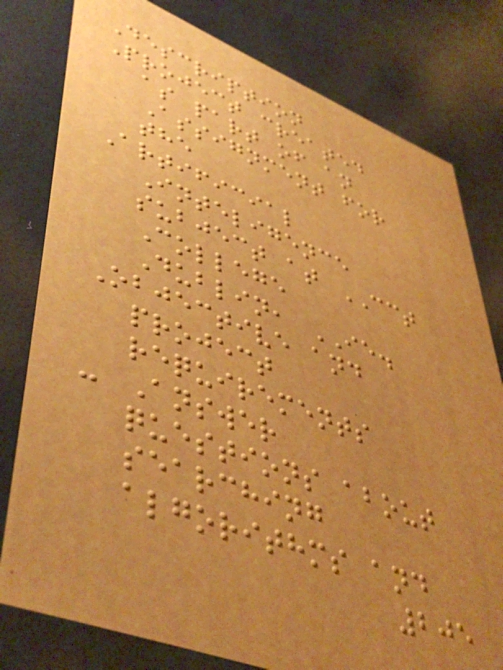Description
Project created
as part of an
Assignment for
the
Artificial
Inteligence
subject at CCT
College
Dublin, IE.
Objective and
project
requirements
- Answer
questions about
searching
algorithms and
205
